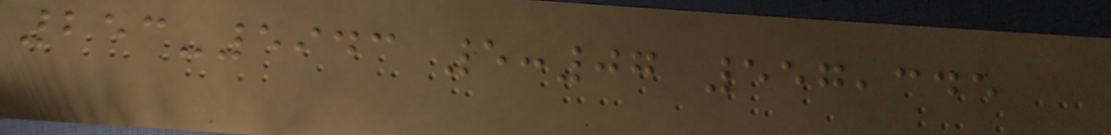253-5943 5:07 557,345
